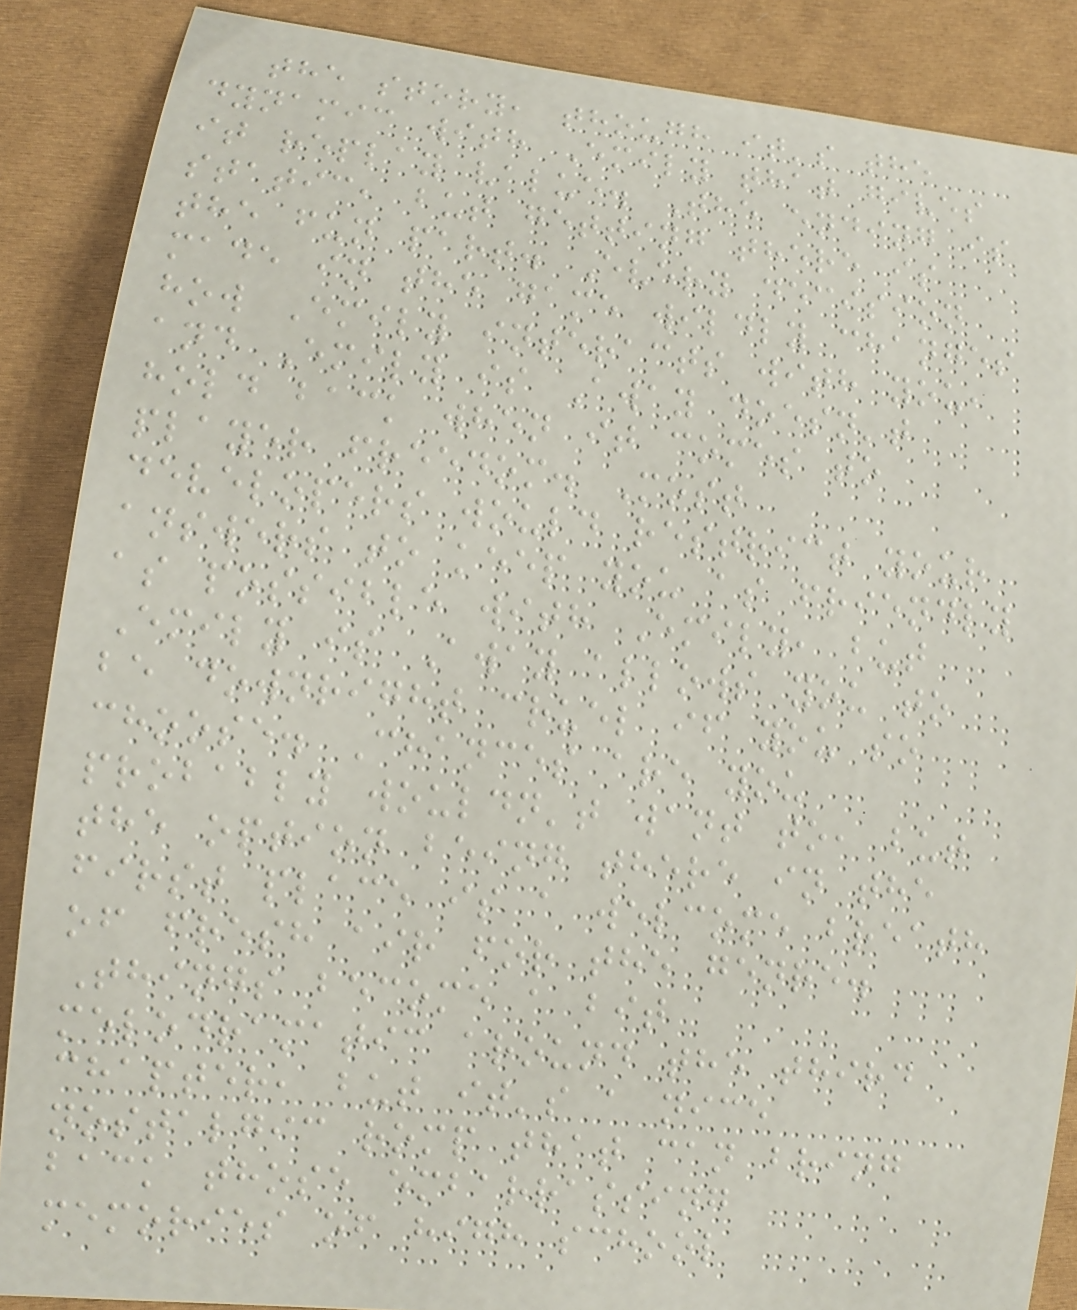the story, though it's the
dynamic with Emily that gives
it replay value. The ending is
static, but getting there is
the fun part. Every decision
made in the game wildly changes
how Emily interacts with you,
and Emily is Away doesn't
hold back when it comes to
player freedom. Most
developers would restrict your
answers to keep you as friendly
as possible with Emily, but
Emily is Away allows you to
be downright cruel if you so
choose. Chances are you
probably wouldn't want to, but
the option being there in the
first place is a welcome breath
of fresh air for the genre.
Things become a bit
melodramatic around the third
chapter, but it's a nice
nostalgic romp that can bring
back those embarrassing
memories of high school
